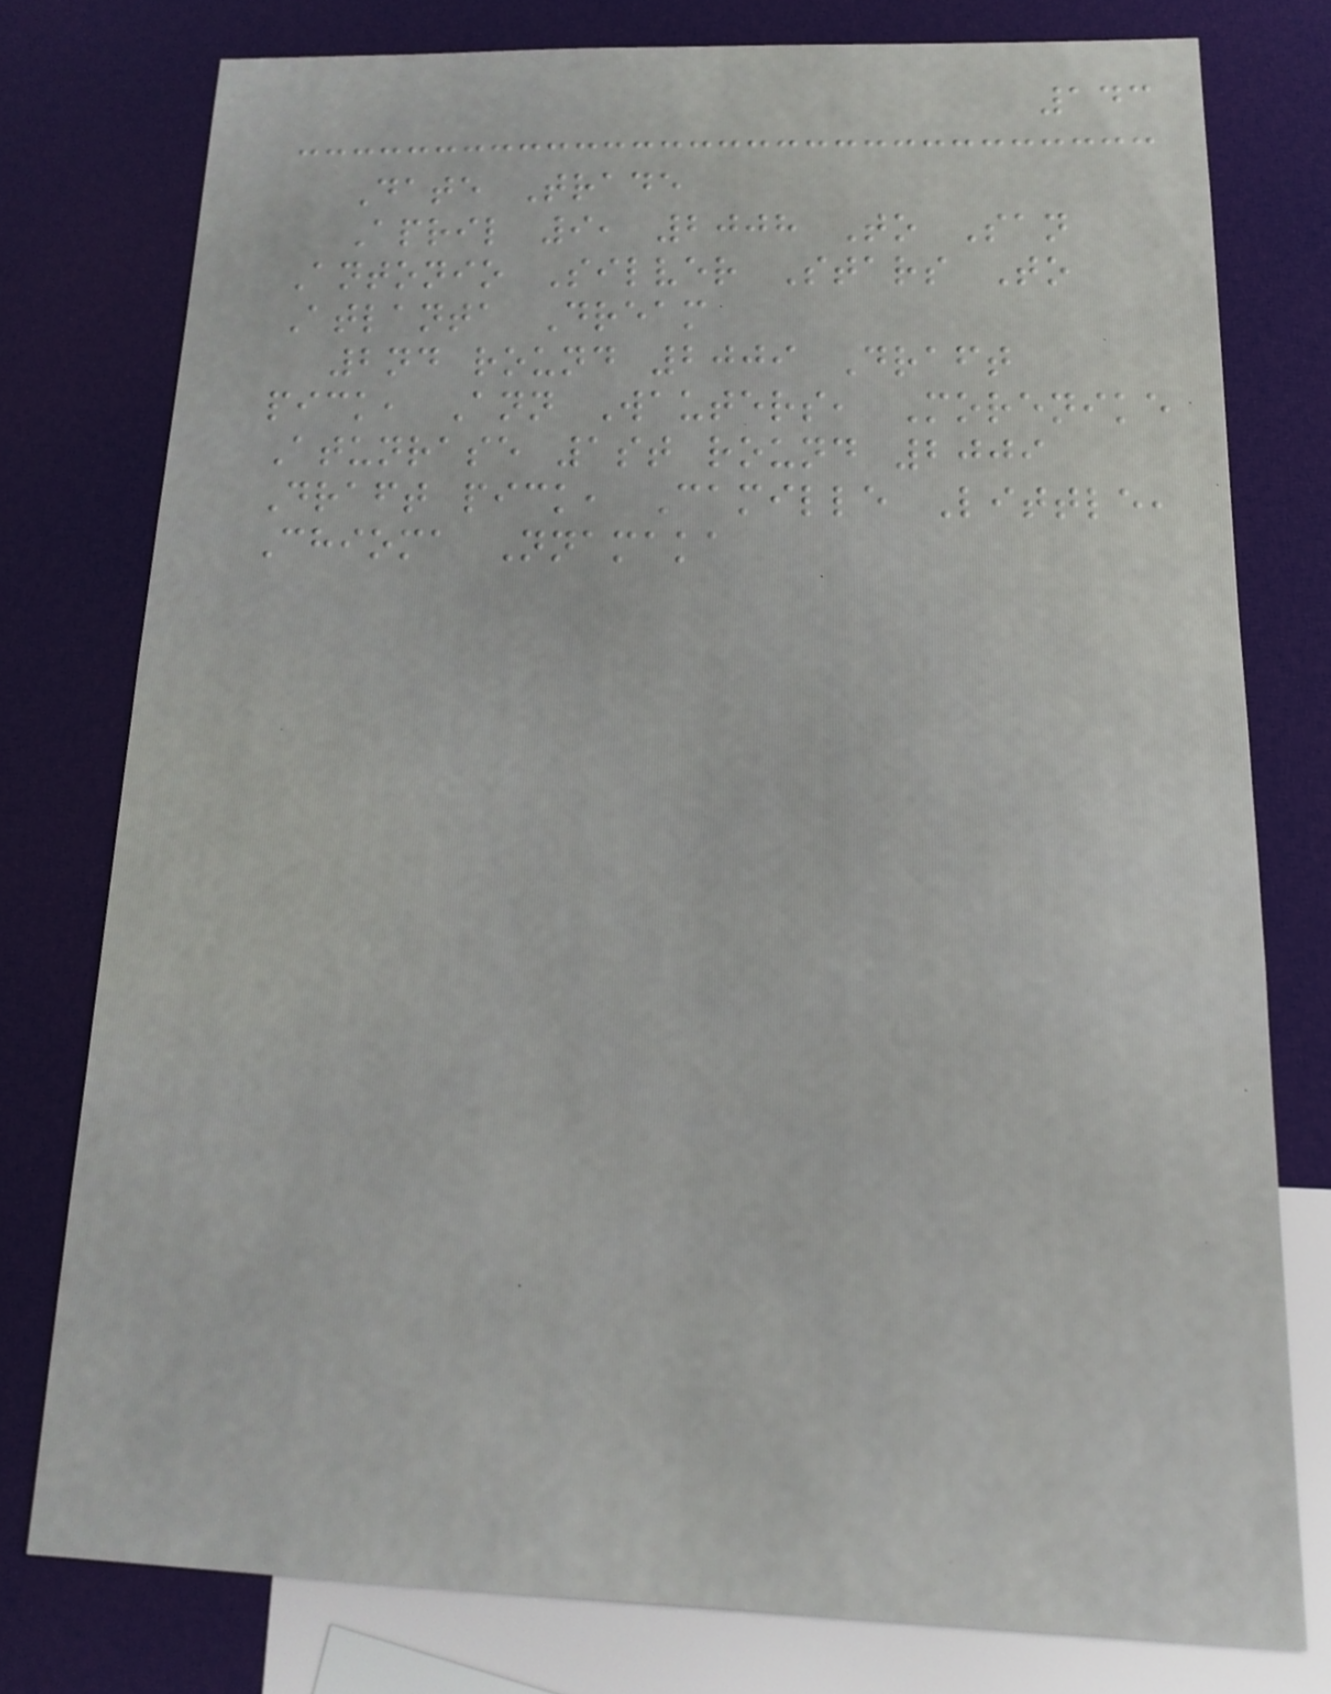143
Date Trade
April 9, 2008 To San
Antonio Silver Stars To
Atlanta Dream
2nd round 2009 Draft
pick, Ann Wauters, Morenike
Atunrase 1st round 2009
Draft pick, Camille Little,
Chioma Nnamaka
